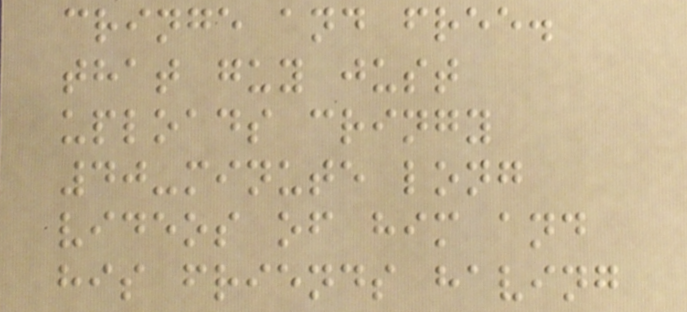cringe and free.
that guy just
uploads cringy
40-minute long
videos of him and
his friends having
